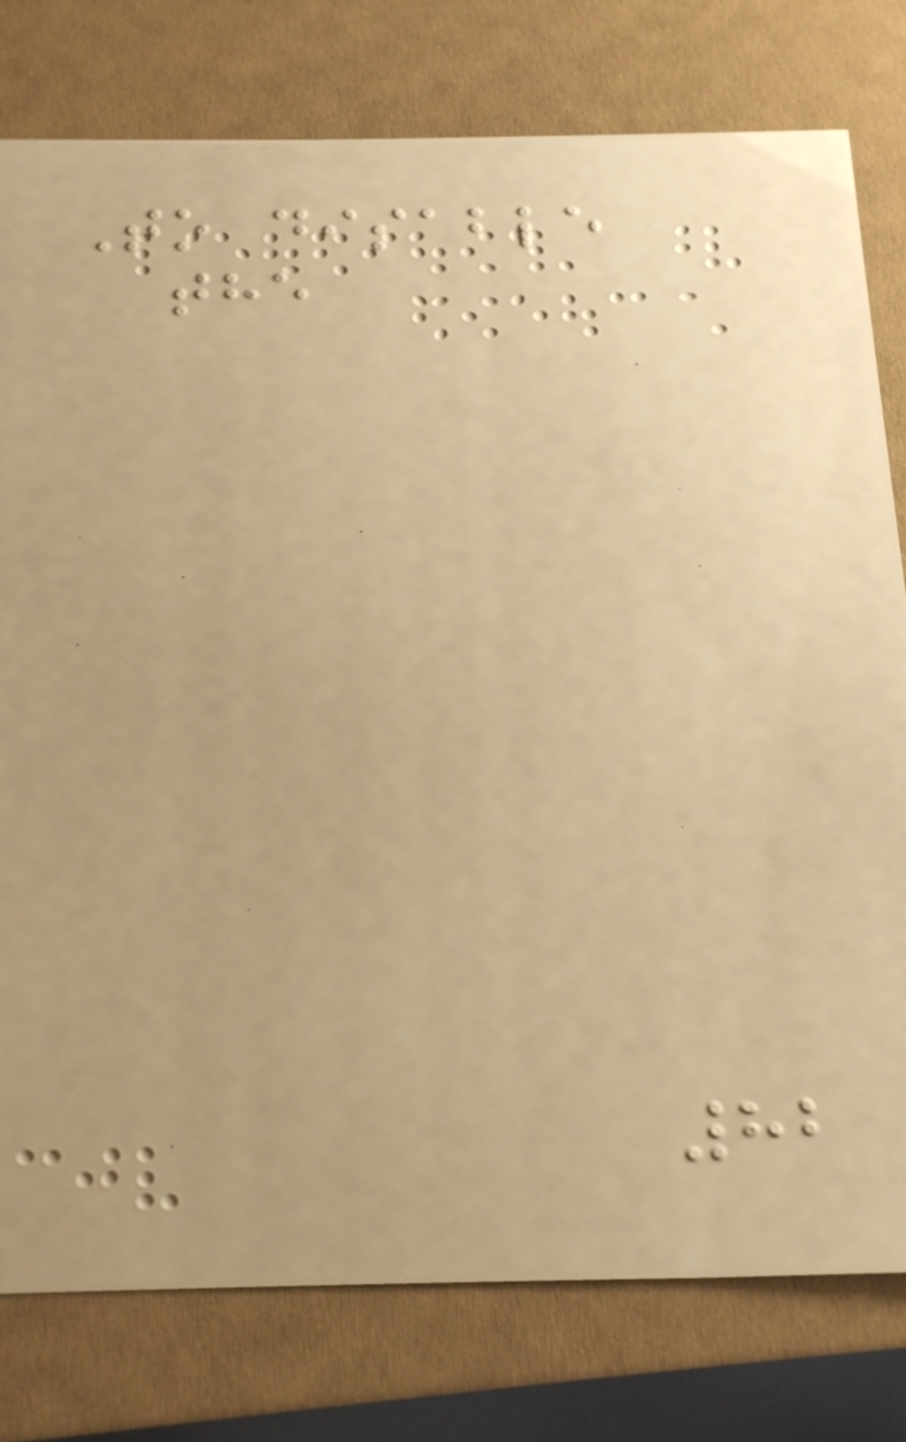To disable
the
82
